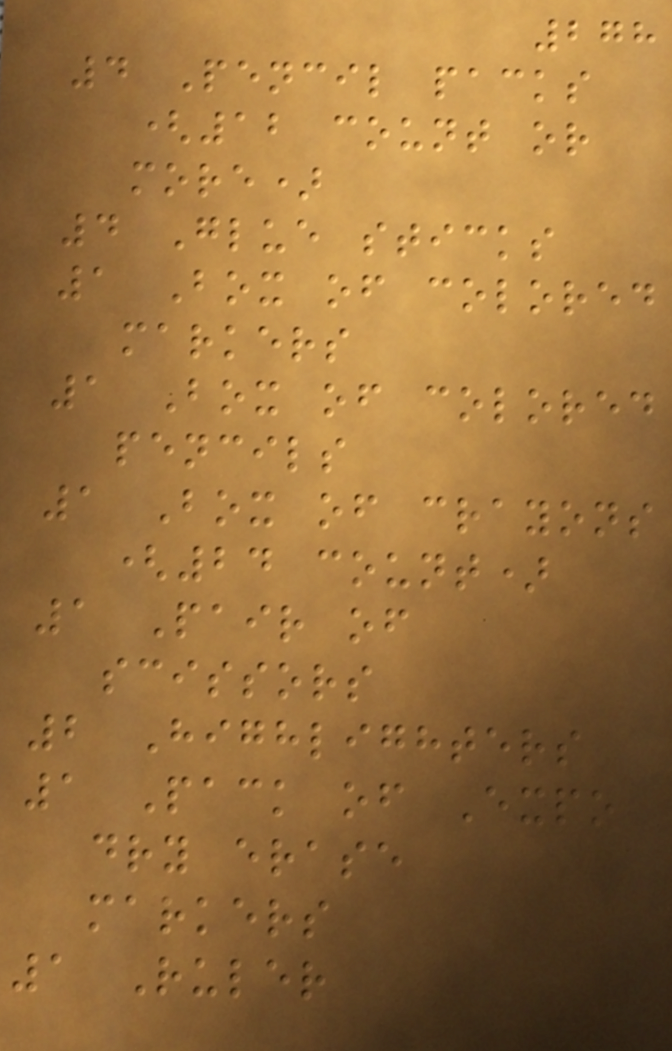278
4 Pencil packs
(12 count or
more)
4 Glue sticks
1 Box of colored
markers
1 Box of colored
pencils
1 Box of crayons
(24 count)
1 Pair of
scissors
2 Highlighters
1 Pack of Expo
dry erase
markers
1 Ruler
